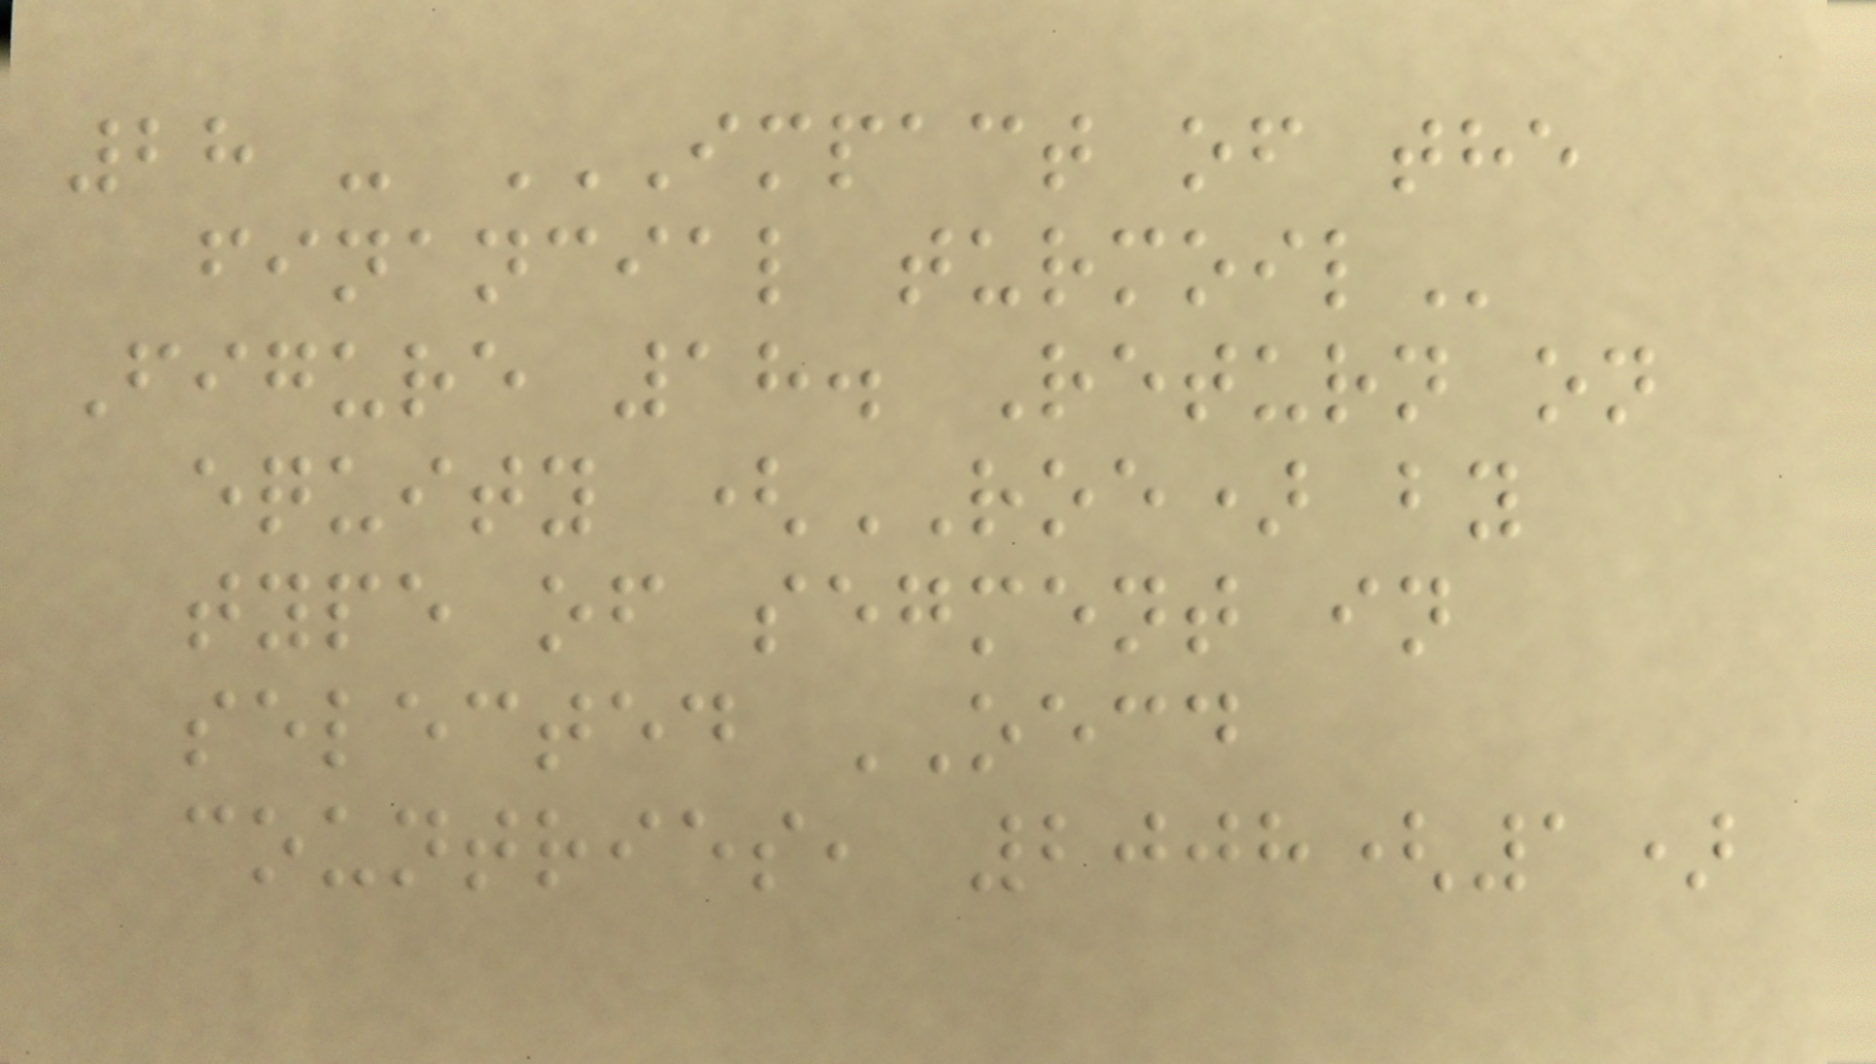28 - IMPACT OF THE
FINANCIAL TURMOIL
Figure 18. Return on
equity (ROE) by
type of segment in
selected OECD
countries, 2008(1)
